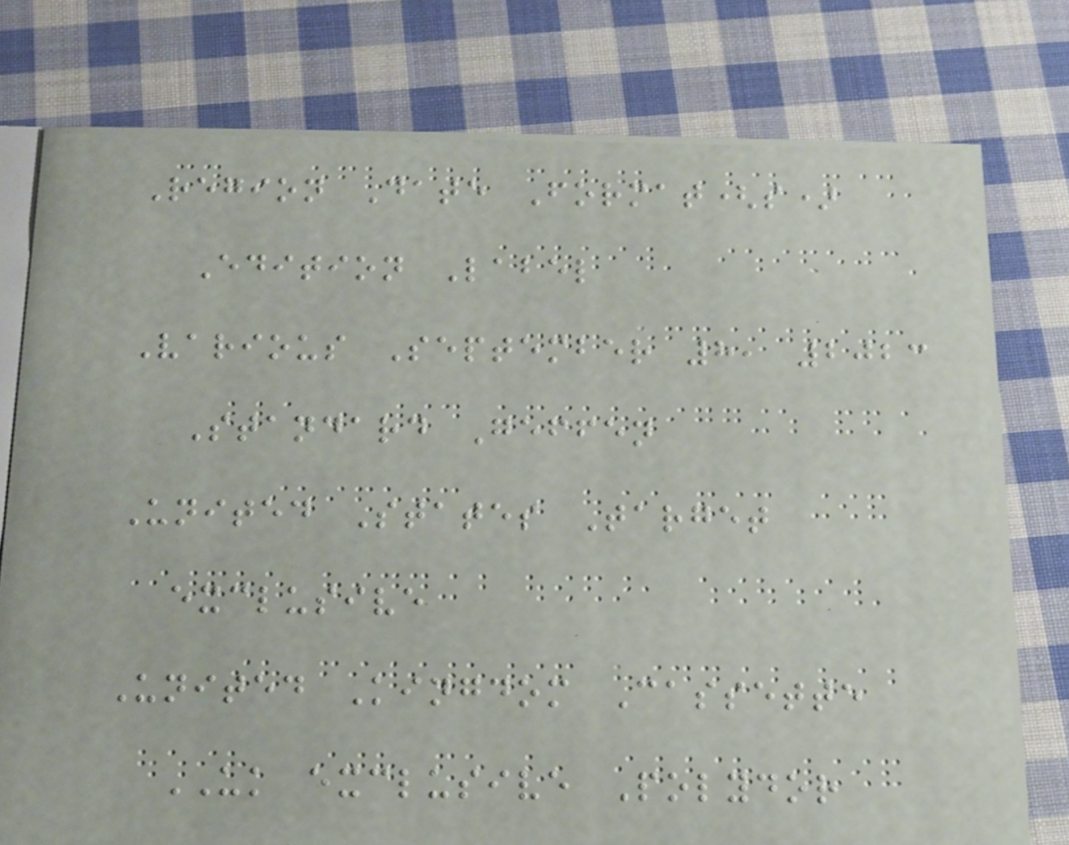Region Date Format(s)
Edition Label
Various September 8, 2023
Standard Geffen
United States Target
exclusive
United Kingdom Cassette
UK exclusive Polydor
